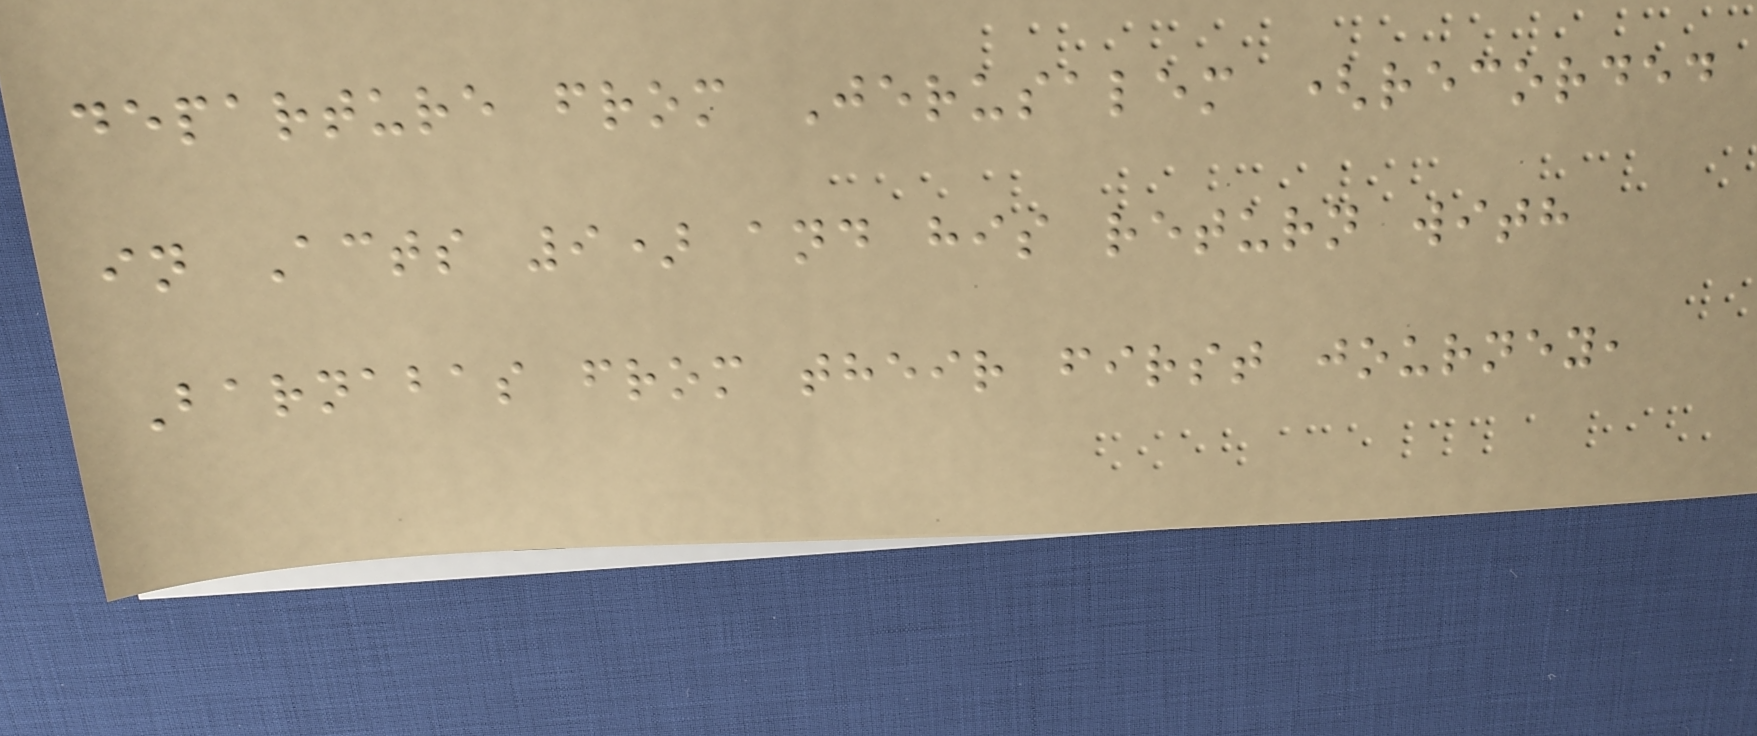departure from Jerusalem (recorded
in Acts 9) and his return with
Barnabas from their first journey,
